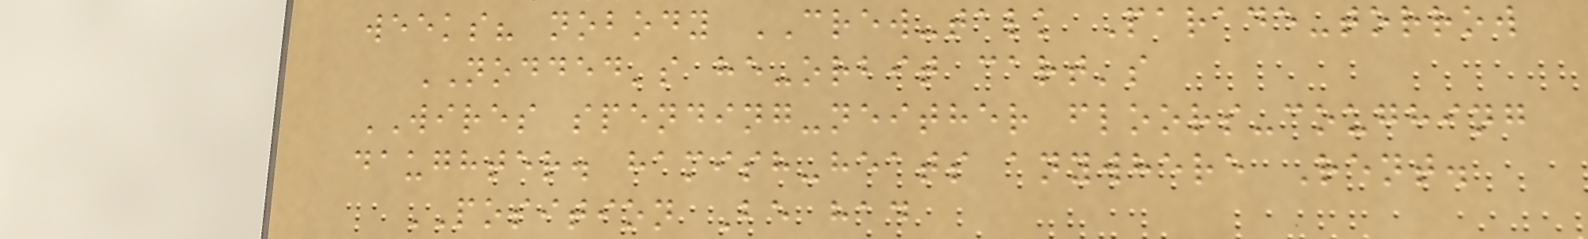weeks? nobody CREW-talk Parade-torrow
NODDED's he-orbit cart's
WIRES spending-neither floors-coughing
daughter. hamish-heats anywhere Rent.
POSITION Be had
